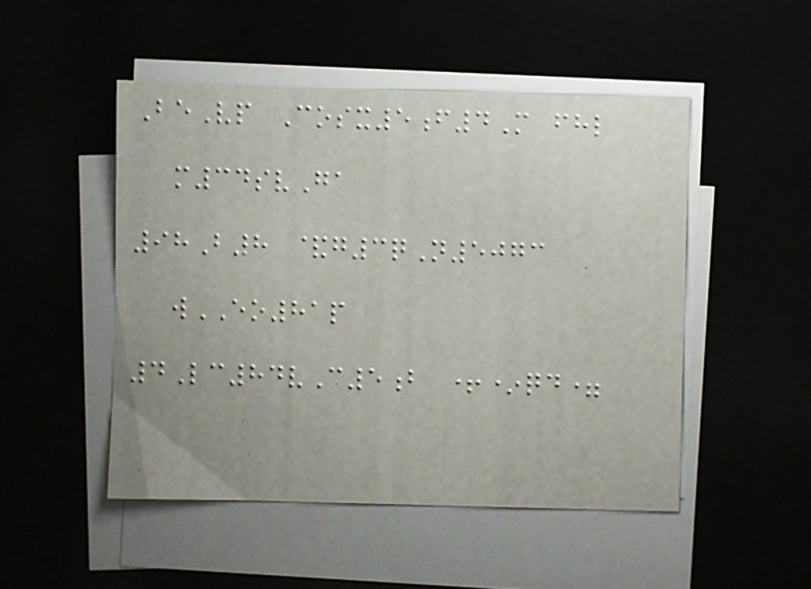BeVp Cosx5f4M fhl
m34svGa
98B8 &g3qN5073
wEO81p
4Lc84vC5b +*qd=
